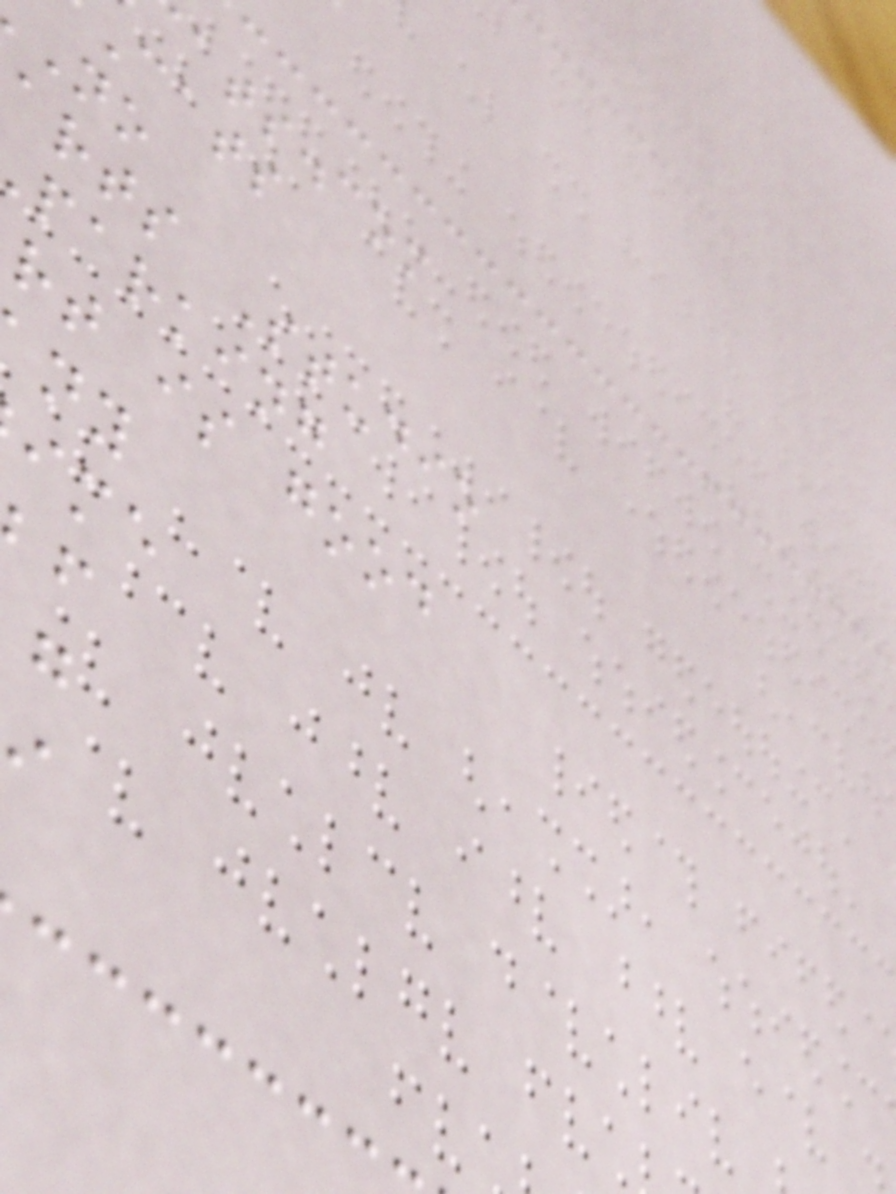ats.com
Cats
arts Studio
parking
rt is good
